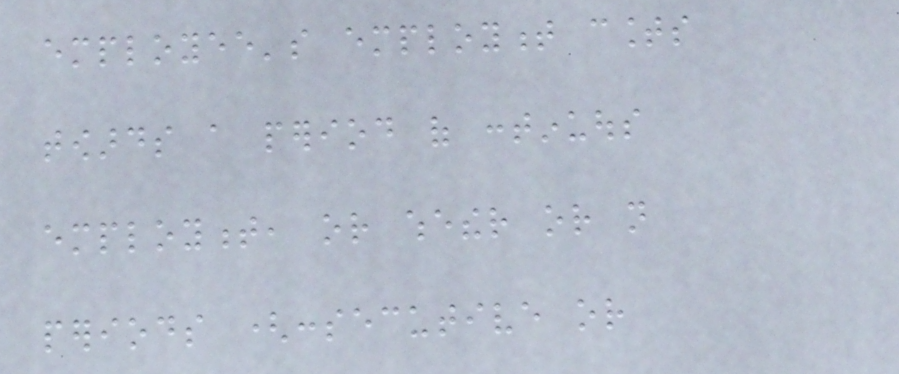employee's employment counts
towards a period of continuous
employment, or whether or not
periods (consecutive or
